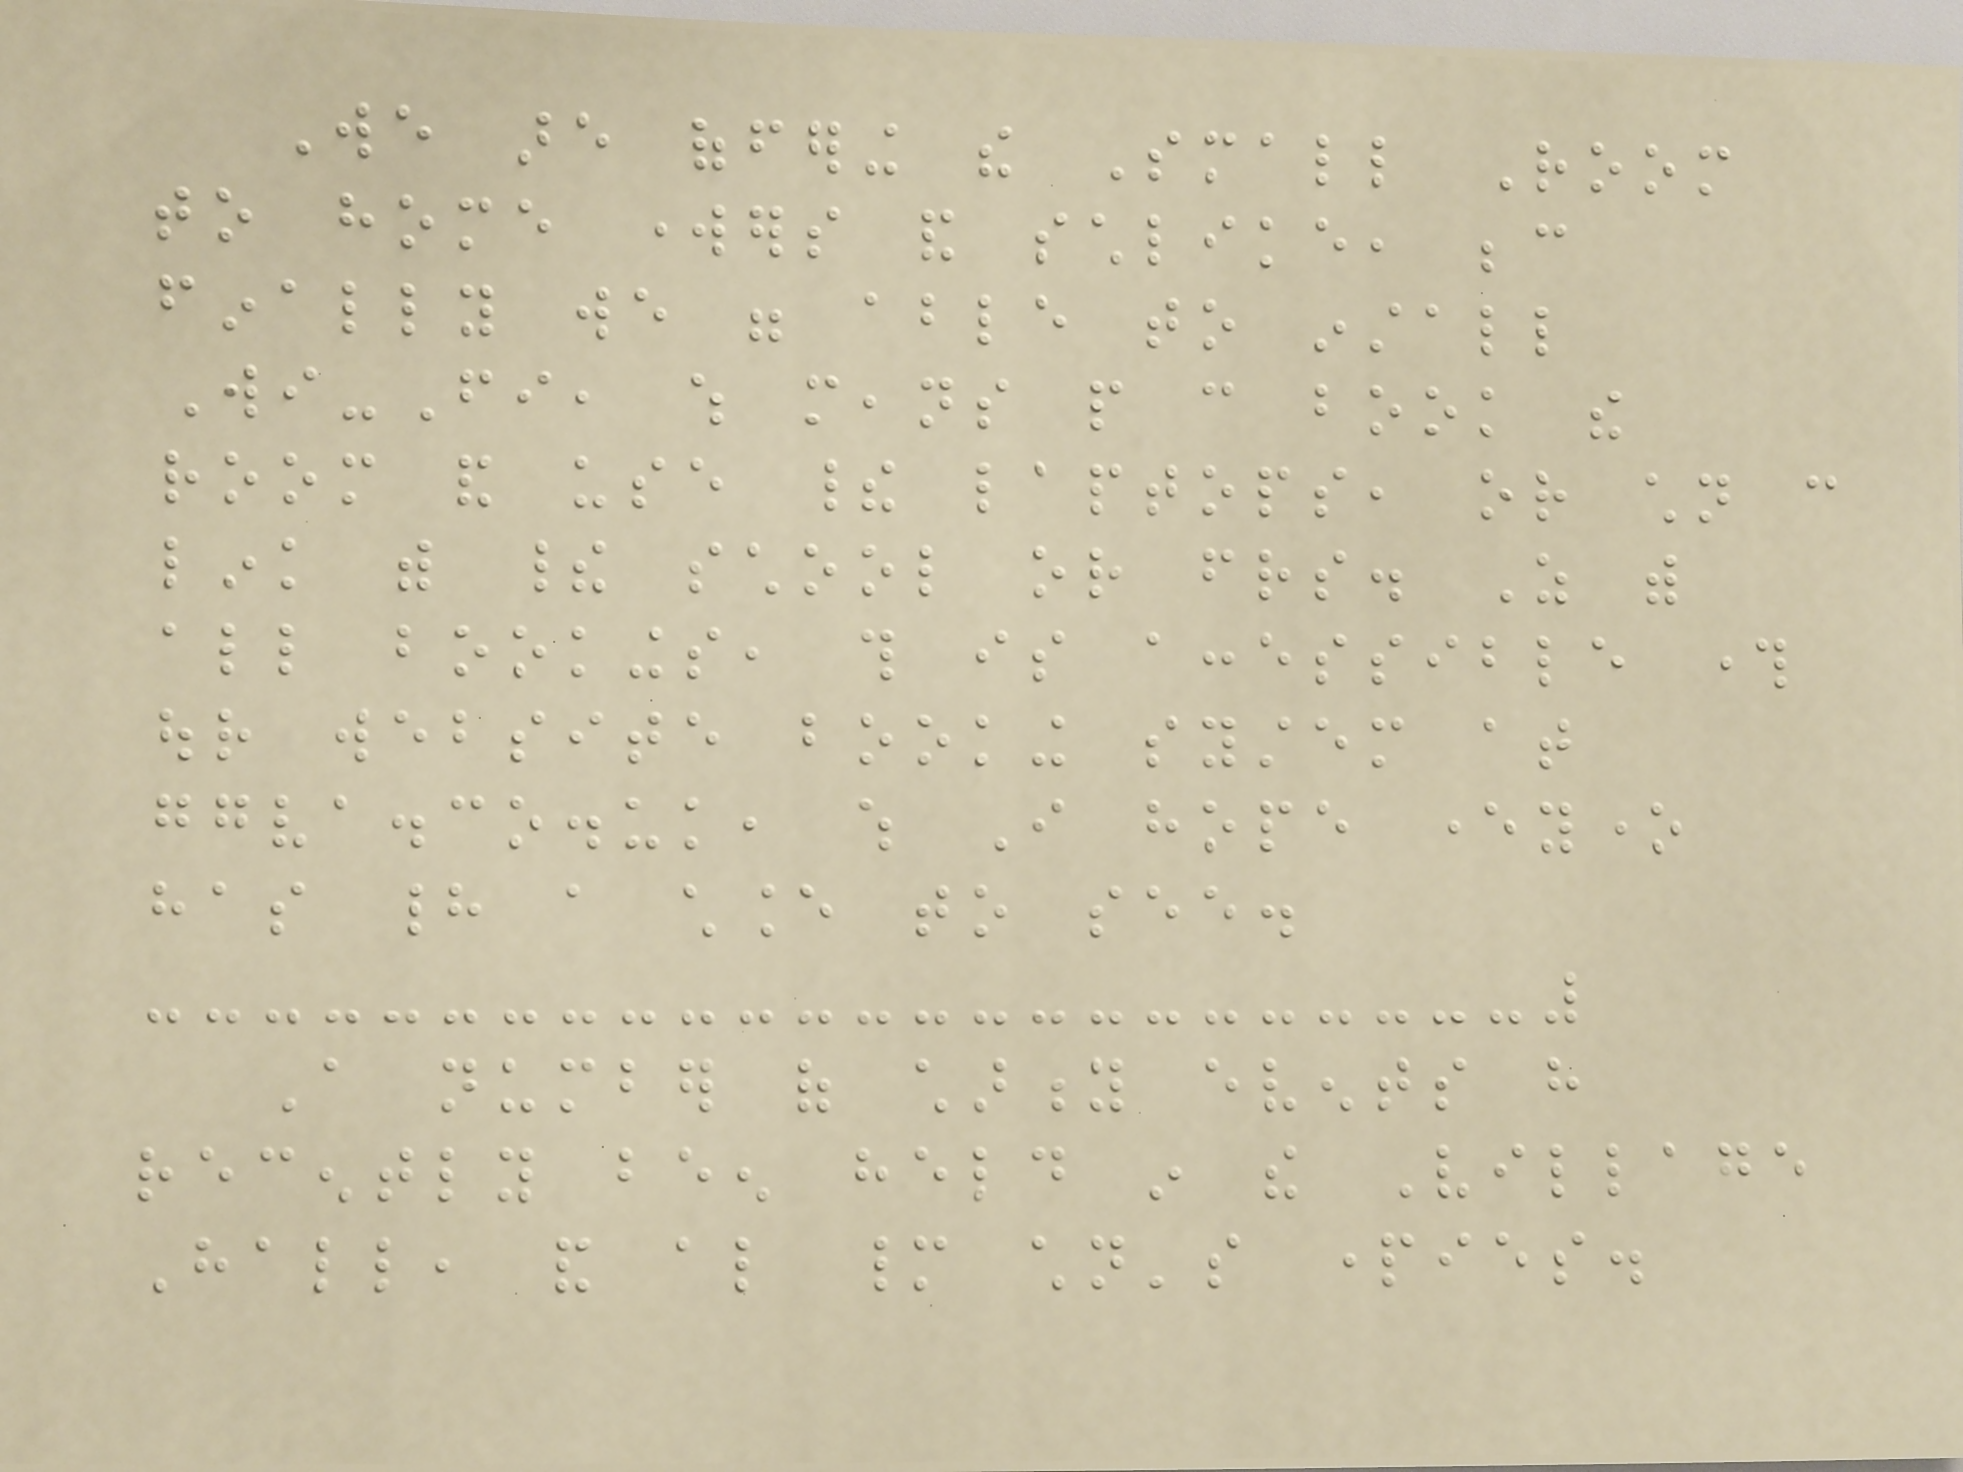We are offering the Small Room
to home workers and suchlike, because
finally we were able to install
Wi-Fi, which means people can book the
room and use their laptops, or children can
link with their school or friends. As with
all bookings, this is accessible through
our website booking system at
ggva.co.uk, which I hope everyone
has had a chance to see.
A number of charity events have
recently been held in the Village
Hall, and also many children's parties.
